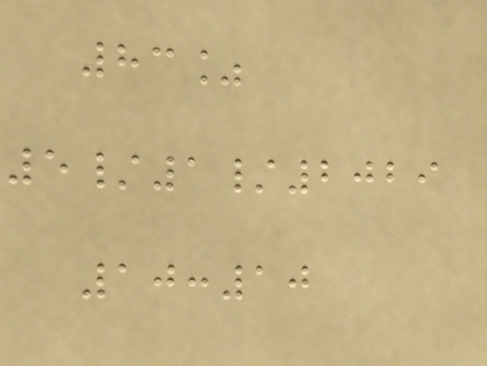83%
5/1/2029
10:10
